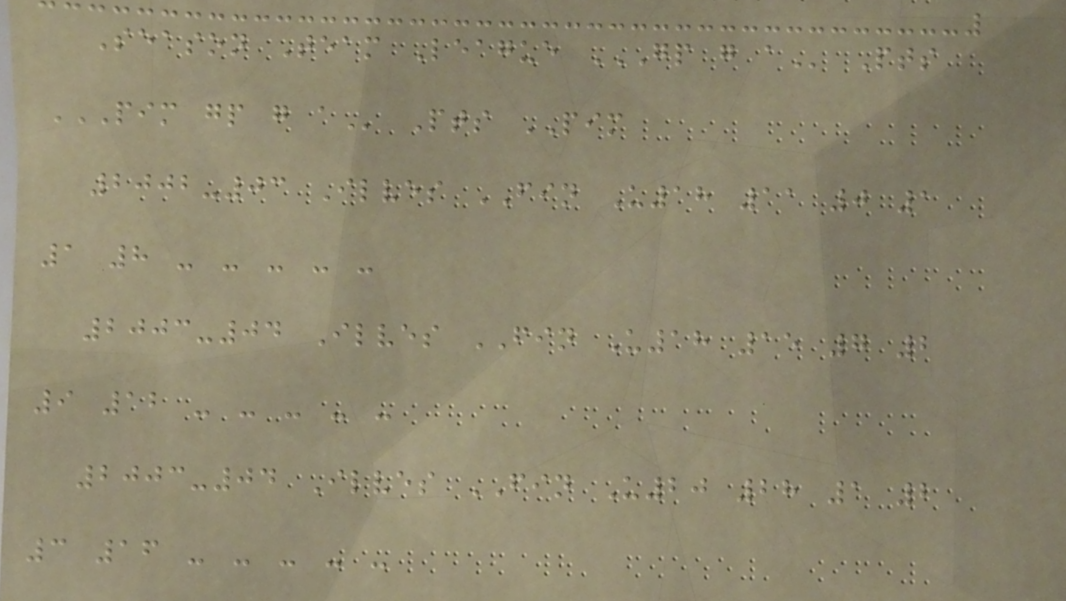Season Team League GP G A Pts
PIM GP G A Pts PIM
2002-03 Ilves FIN U18 11 0 1
1 8 - - - - -
2003-04 Ilves FIN U18 15 7 2
9 12 - - - - -
2003-04 Ilves FIN U20 28 1 2
3 16 - - - - -
